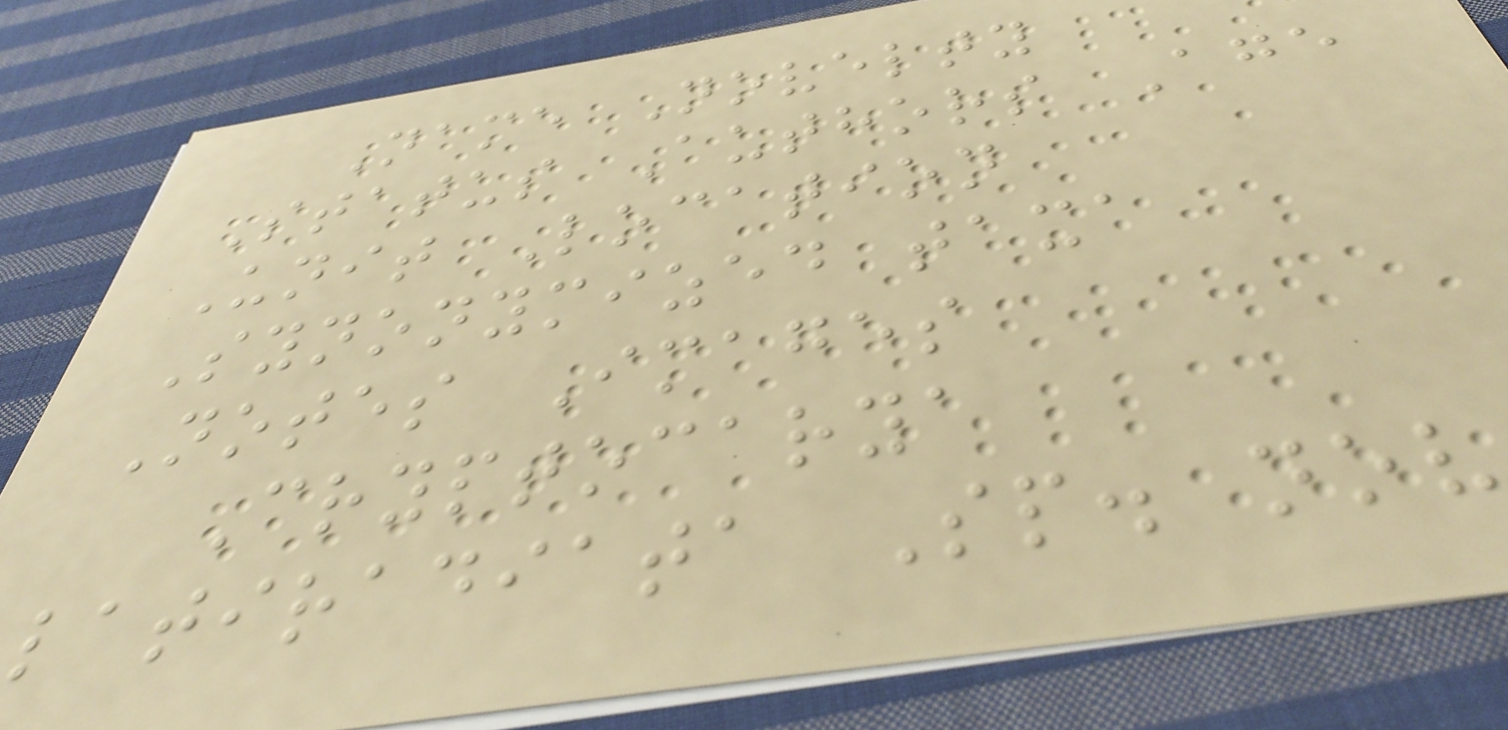Name Novelty
Status Authors Age
Unit Location
Synonymized taxa
Notes Images
Cryptocarya
latiradiata Sp. nov
